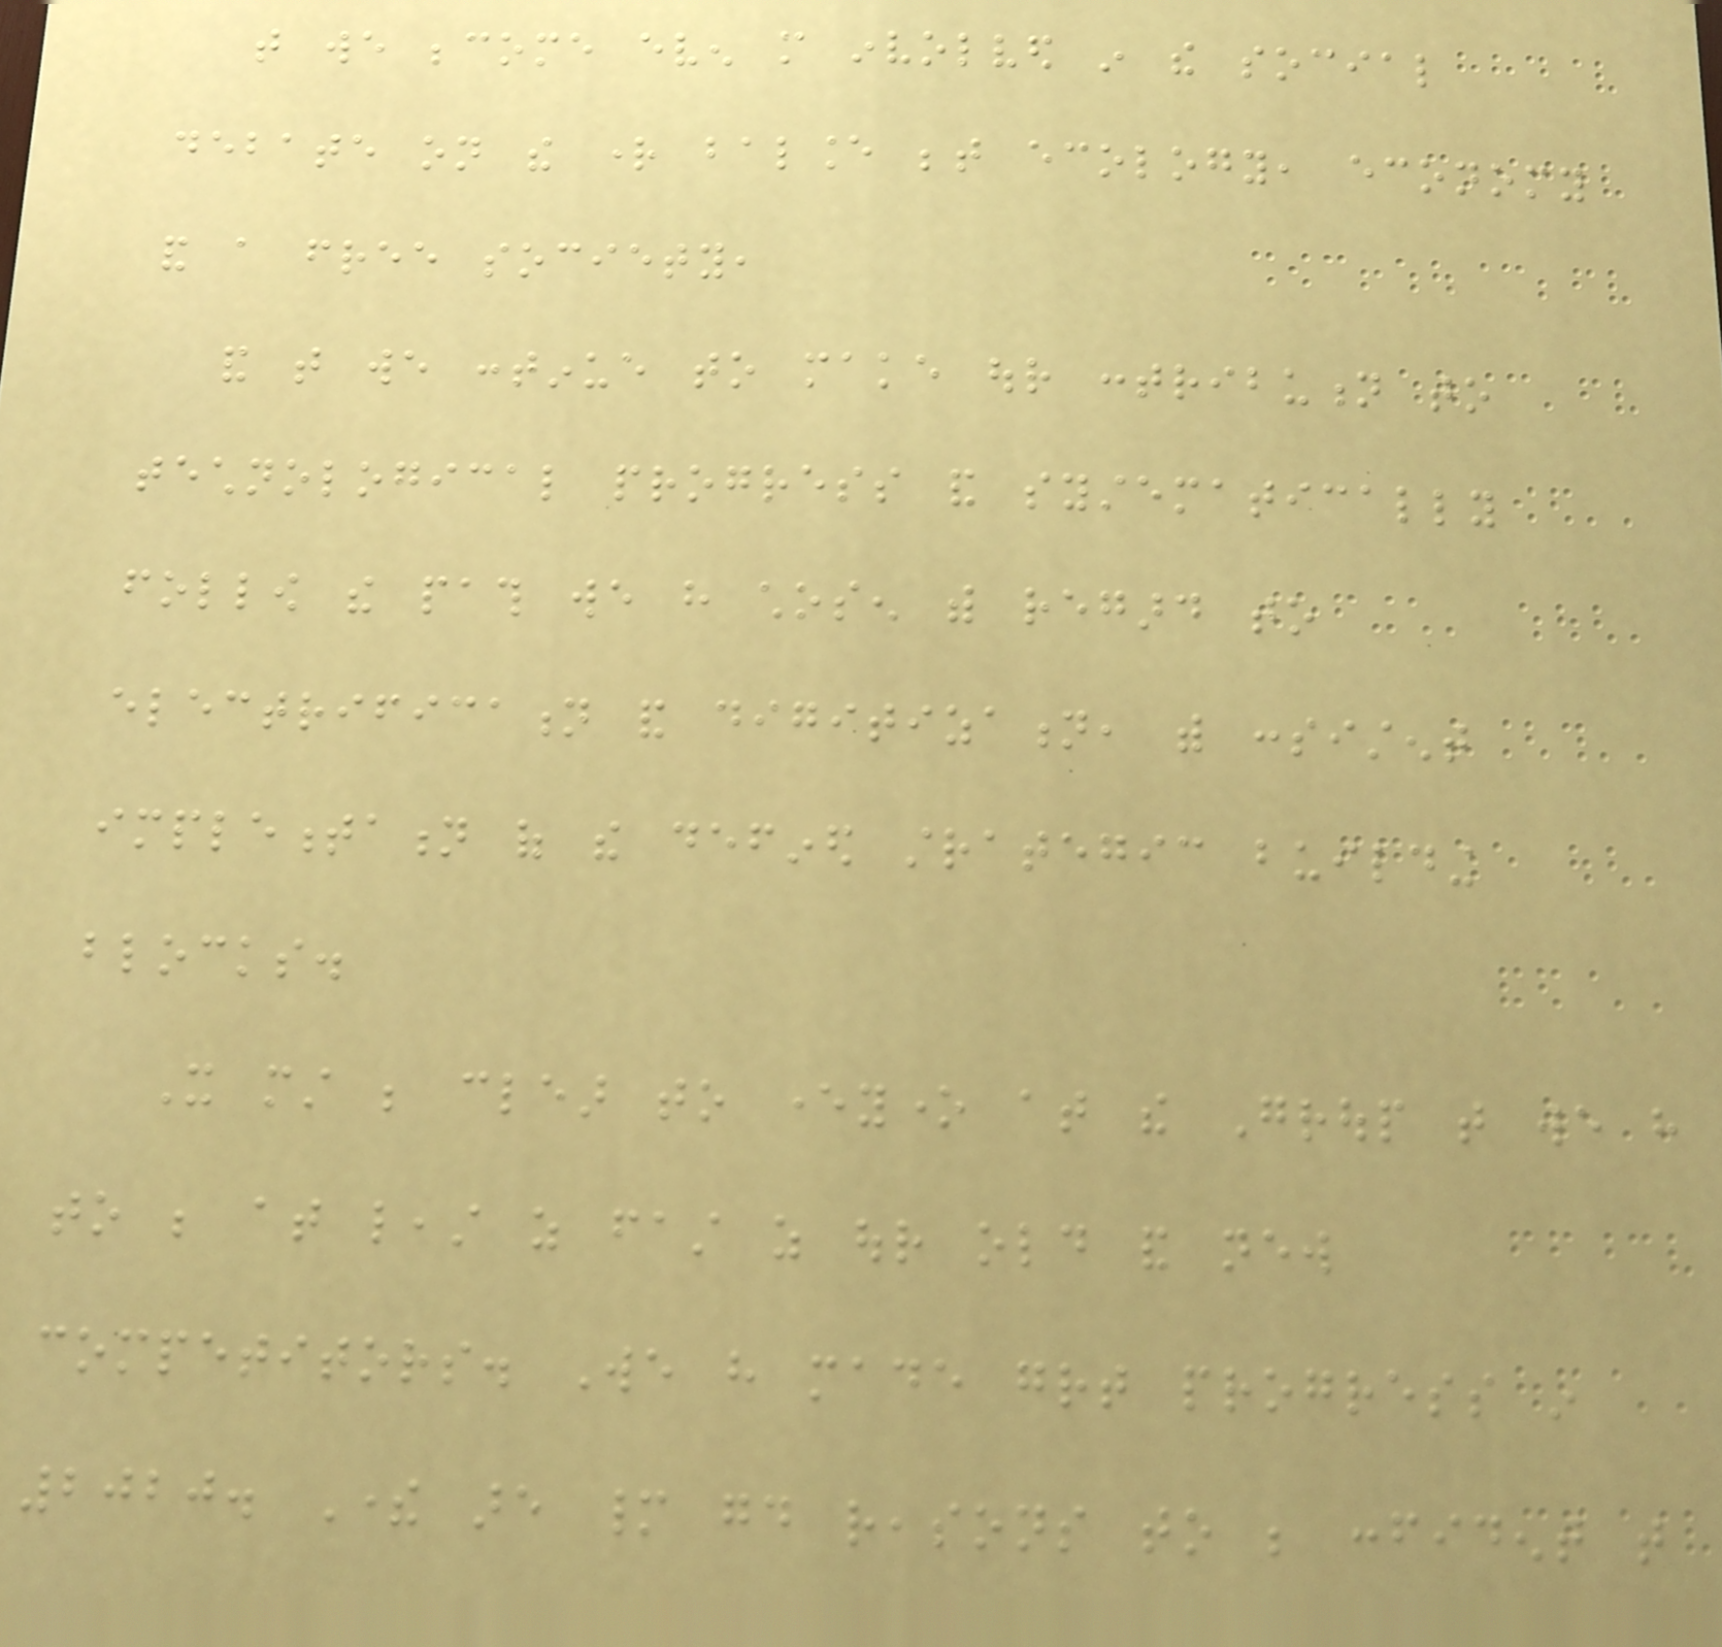that we become even more involved in the social
debate on the right balance between ecology, economy
and a free society,
and that we continue to make our contribution to
technological progress and systematically
follow the path we have chosen with regard to
electrification and digitization, with consistent
implementation of the defined strategic building
blocks.
It must be clear to everyone at the Group that we have
to be at least as fast as our old and new
competitors. We have made great progress in
2020. There are many good reasons to be confident that
